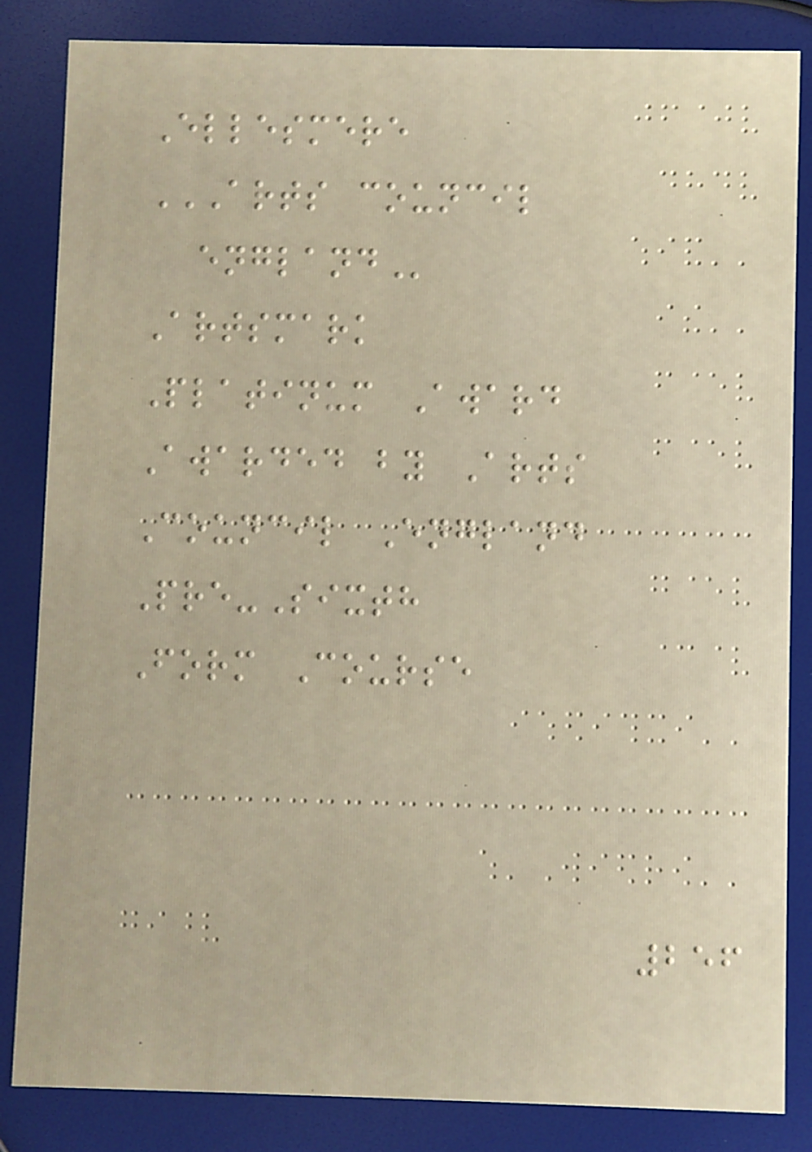Ellesmere
ARTS COUNCIL
ENGLAND
Artsmark
Platinum Award
Awarded by Arts
Council England
Pre-Sixth
Form Course
256
